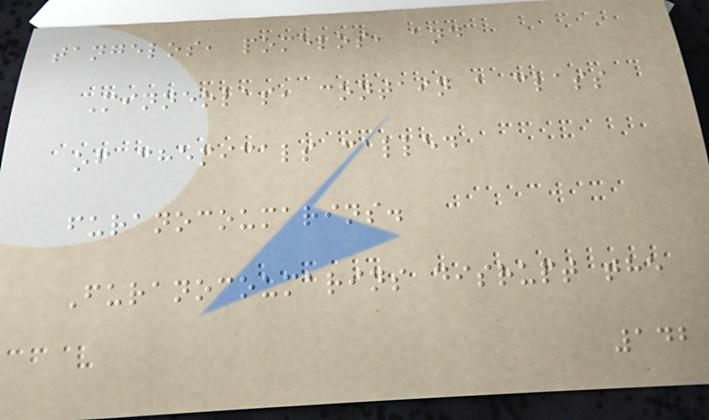tangelos, pomelos, and
Minneolas, contain a class
of chemicals called
furanocoumarins.
Furanocoumarins disrupt the
142
